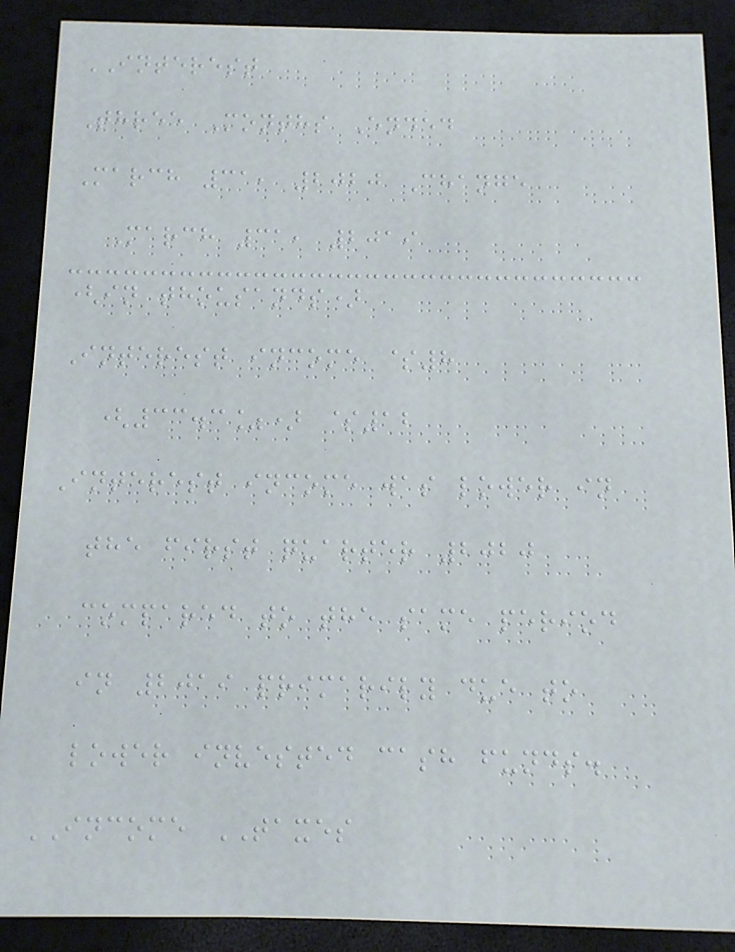INTEREST
Three Months Ended
March 31, 2020 Change
March 31, 2019
(in thousands)
Interest income $8
(33.3%) $12
Interest income was lower in
the first quarter 2020
compared to the same period
in 2019 primarily due to
lower invested cash funds.
INCOME TAXES
